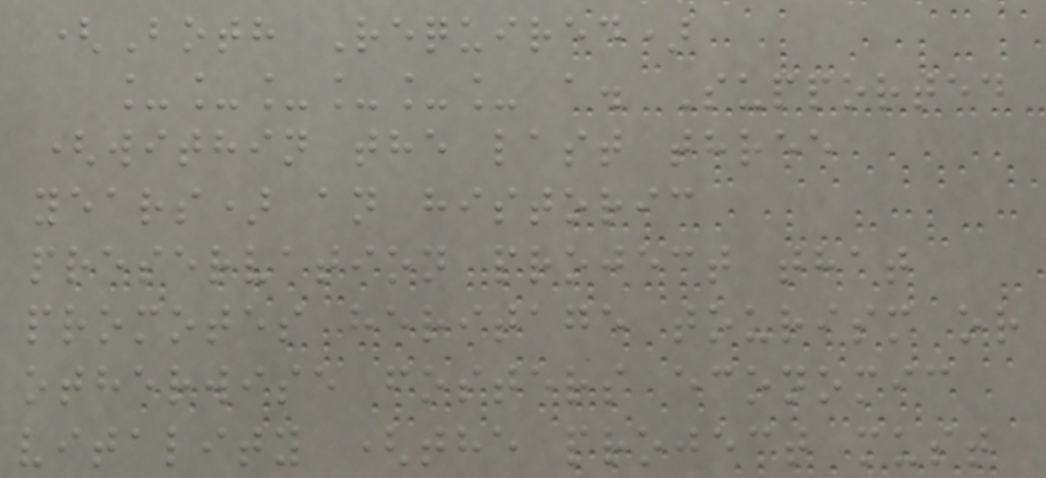(Both Required)
______ a. Supported
(within the last three
years) an historic
preservation project that
promotes heritage tourism or
otherwise fosters economic
vitality (the project must
